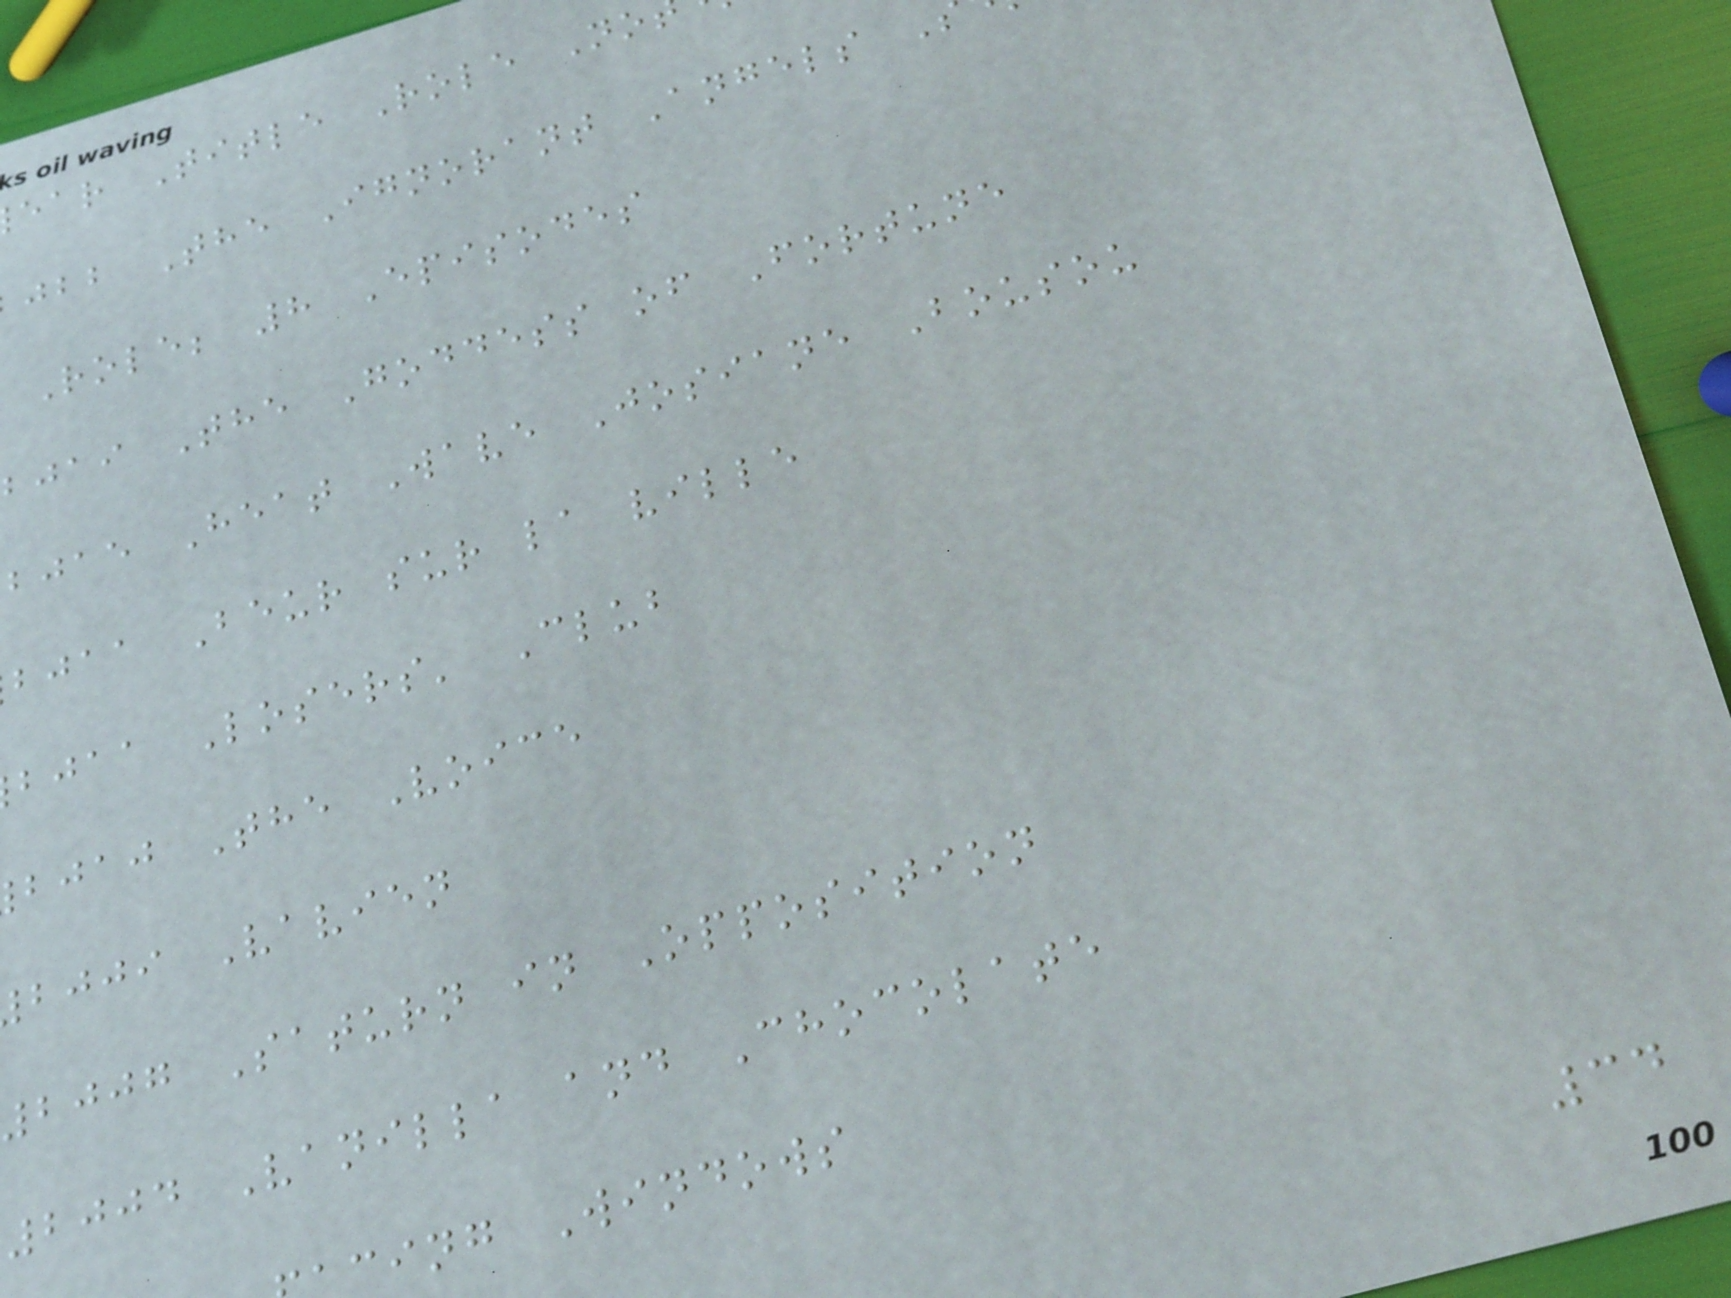ear Title Role No
jbb The Ignorant Angels
Role; 8 Episodes
bjai The Goddess of Fortune
bjae Heat Wave Josiane Bousou
bjaa Beur sur la ville
bjaa Losers' Club
bjaj The Voice
bjji Vavien
2007 Saturn in Opposition
2004 Vanilla and Chocolate
cing Windows
34
